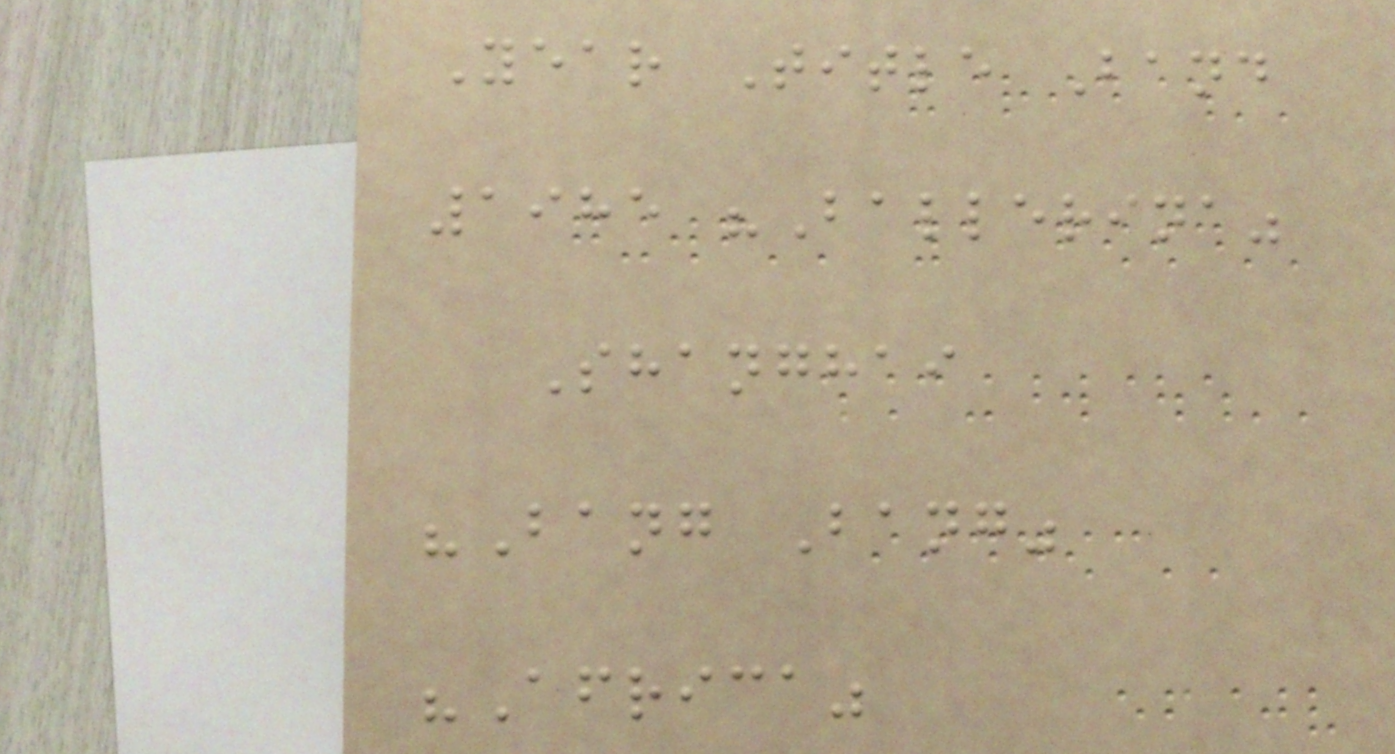Year Title Band
1985 "Ballerina"
Shanghai
"Bang Bang"
"Africa"
